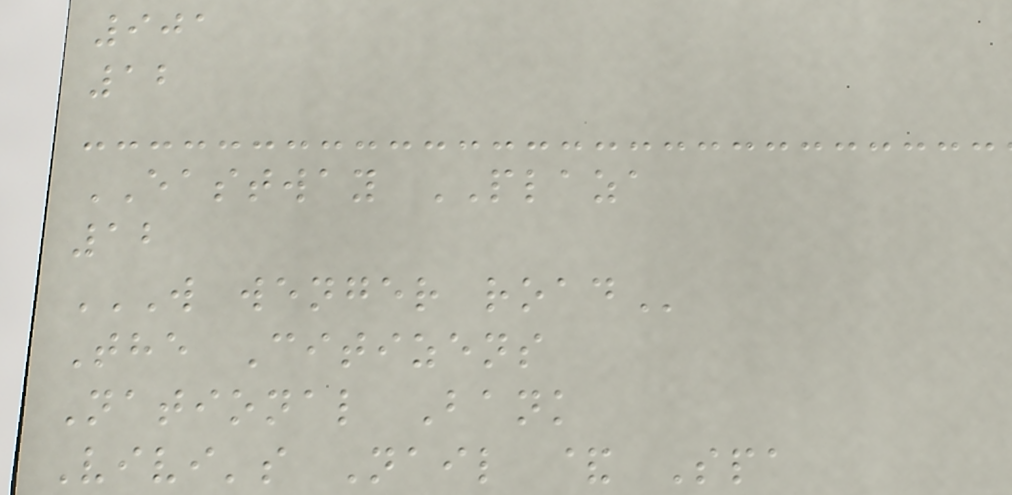901
12
EASTWAY PLAZA
12
W WENGER ROAD
The Citizens
National Bank
Vivi's Nail & Spa
